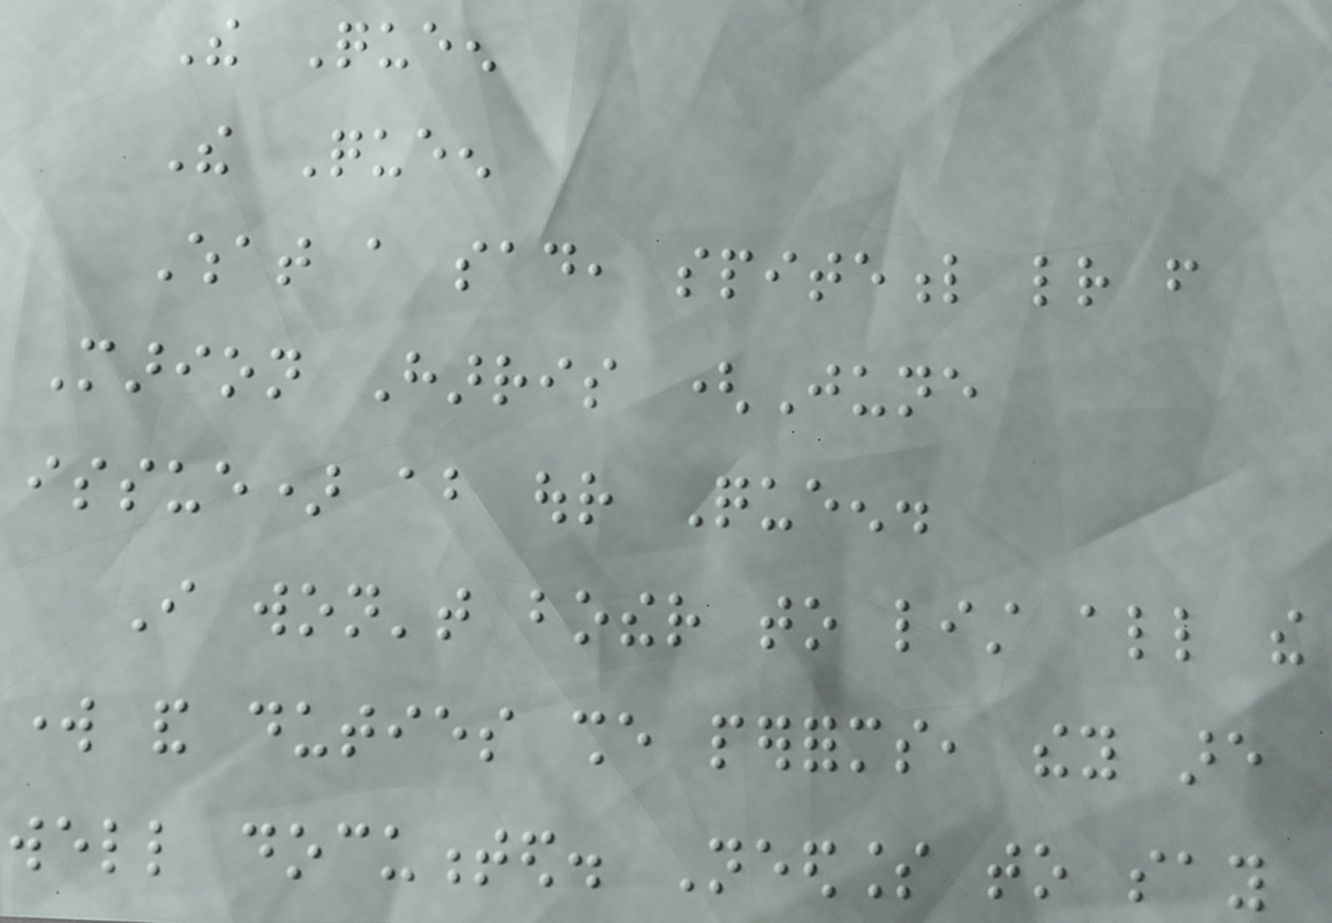The Queen
The Queen
What a sad, spiteful letter from
Marion Harris (June
issue) about our Queen.
I won't bother to list all the
work and duties she performs, they are
well documented. Needless to say
